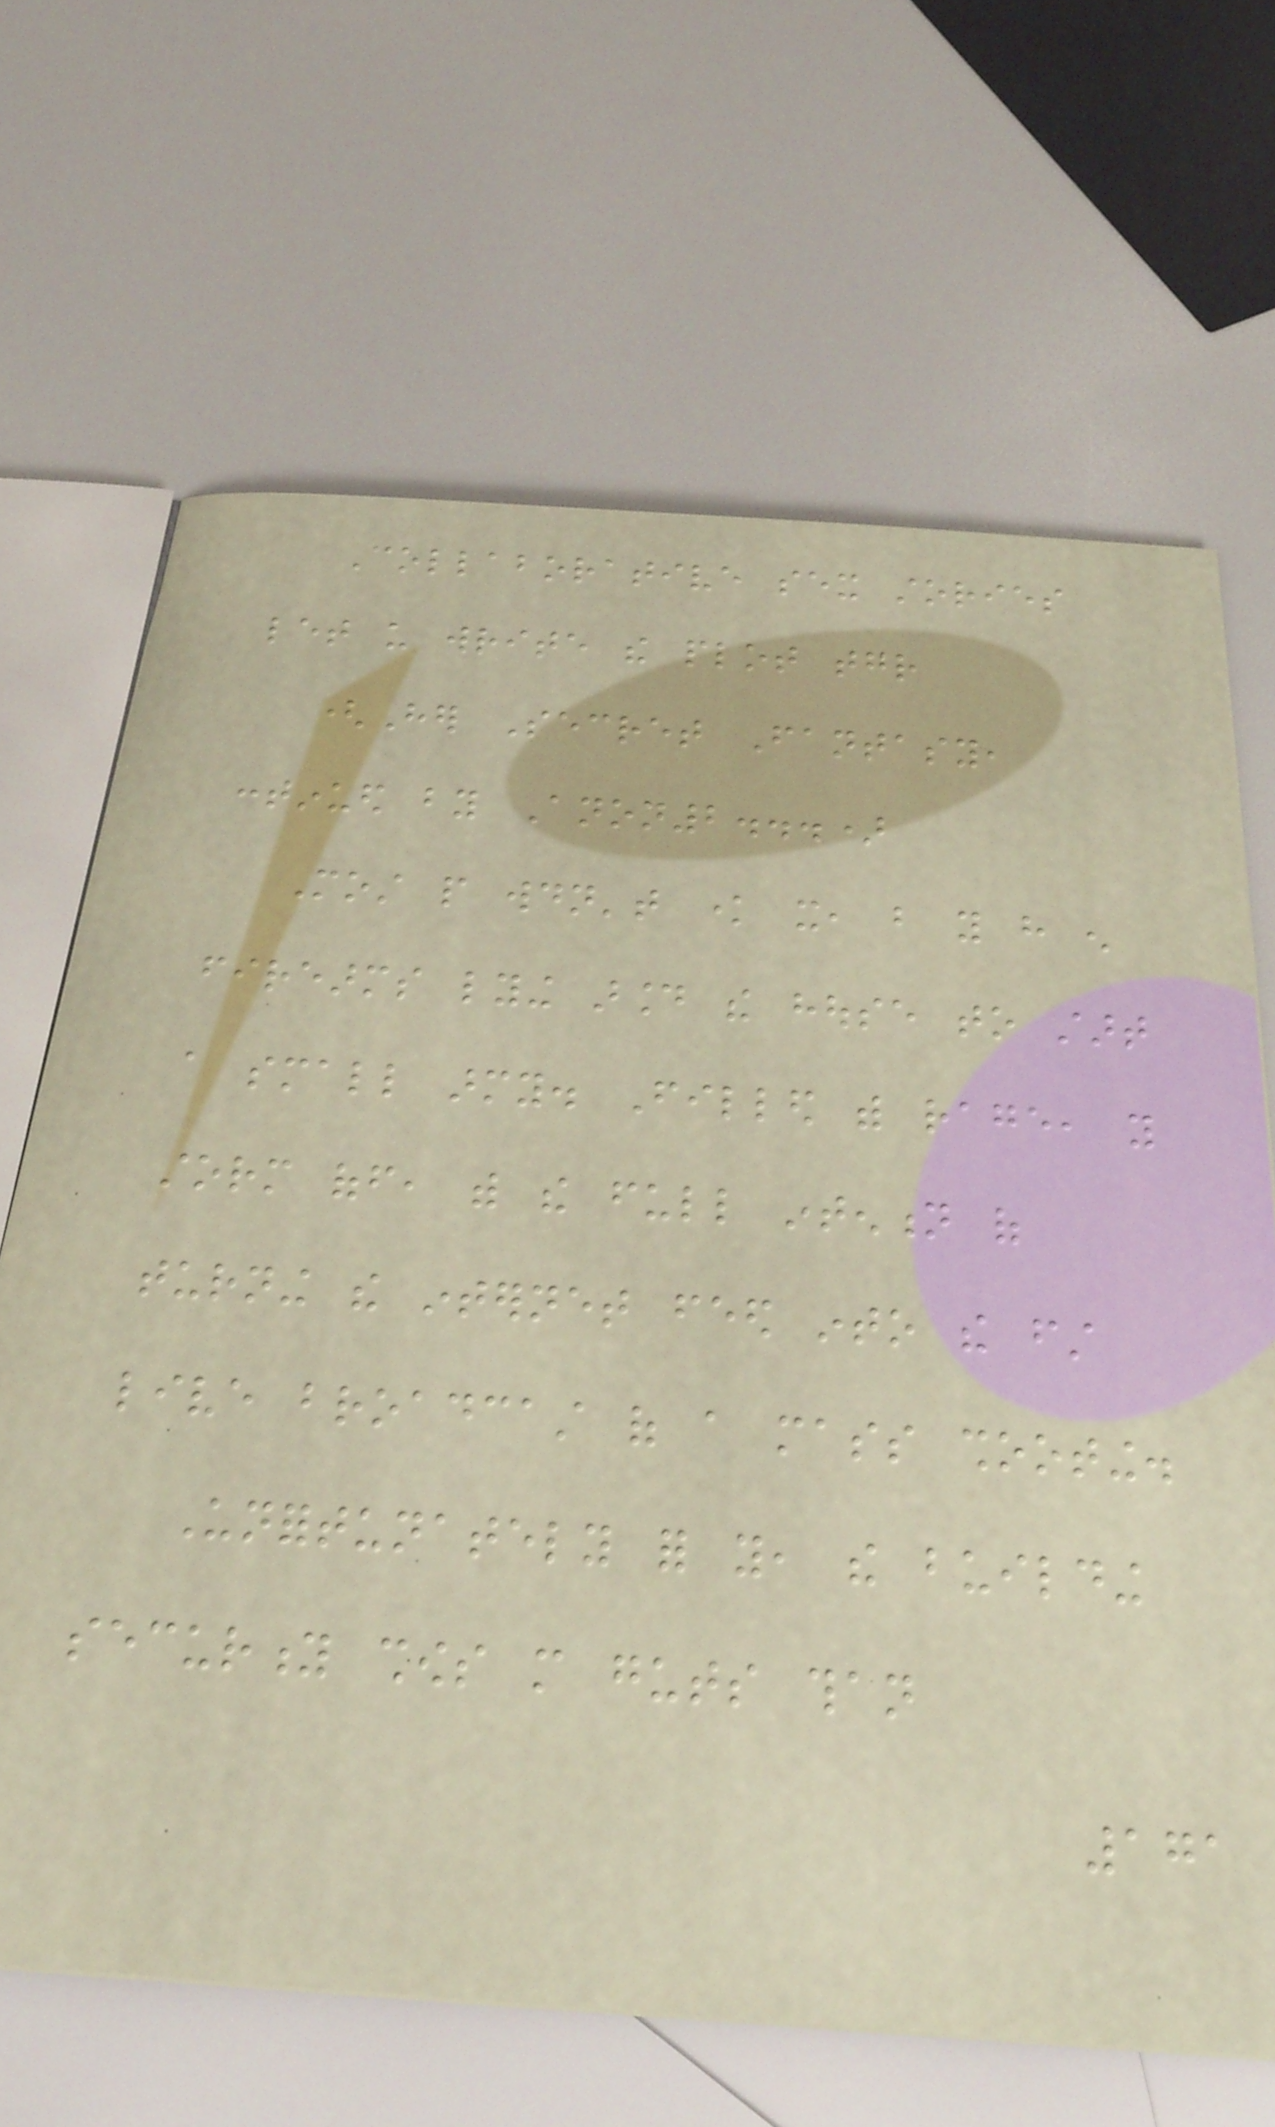Collaborative sex stories
let us write the plot together
(Her Secret Fantasy,
continued by Anon2...)
Most people wouldn't know it, but you have enough
firearms lying around the house to start
a small army. Filled with rage, you
storm off, with the full intention of
turning the internet feed into the first
live broadcast of a mass shooting.
Unfortunately for you, the building
security shows more guts than
171
